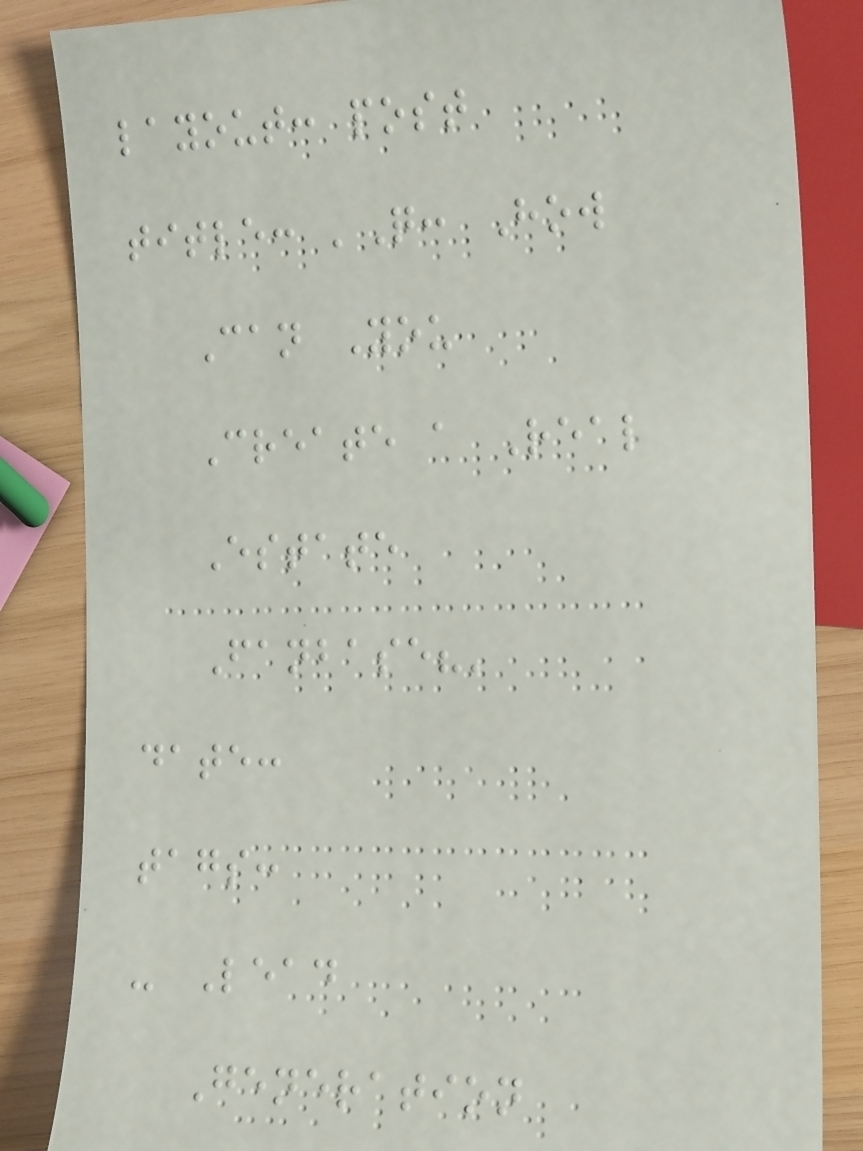layout: post
title: 'Q: How
Can You
Create a Real
Estate
Fanbase?'
date:
tags:
- Lead
Generation
